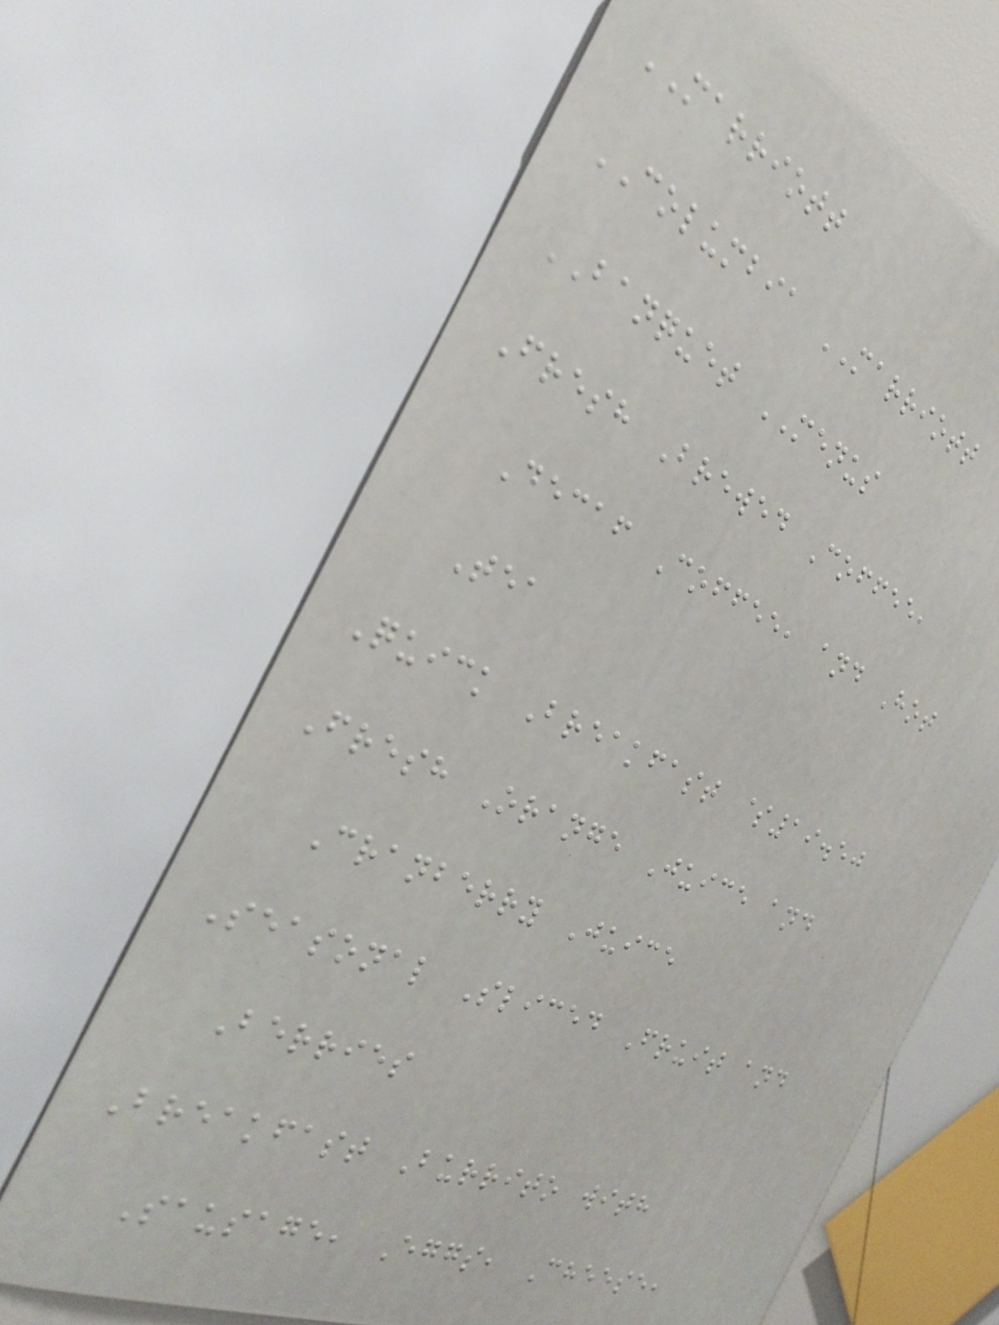MARRIOTT
COLUMBIA MARRIOTT
BANQUET MENUS
Fresh Brewed Coffee,
Decaf Coffee, and Hot
Tea
Quick Breakfast $19.50
Fresh Orange Juice and
Cranberry Juice
Seasonal Sliced Fruit and
Berries
Breakfast Burrito with
Sausage, Eggs, Cheese,
